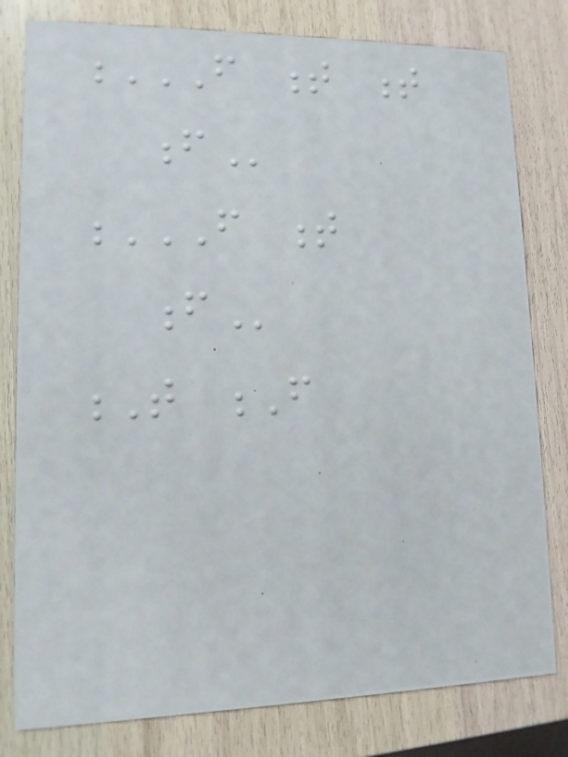F T T
F
F T
F
T F
